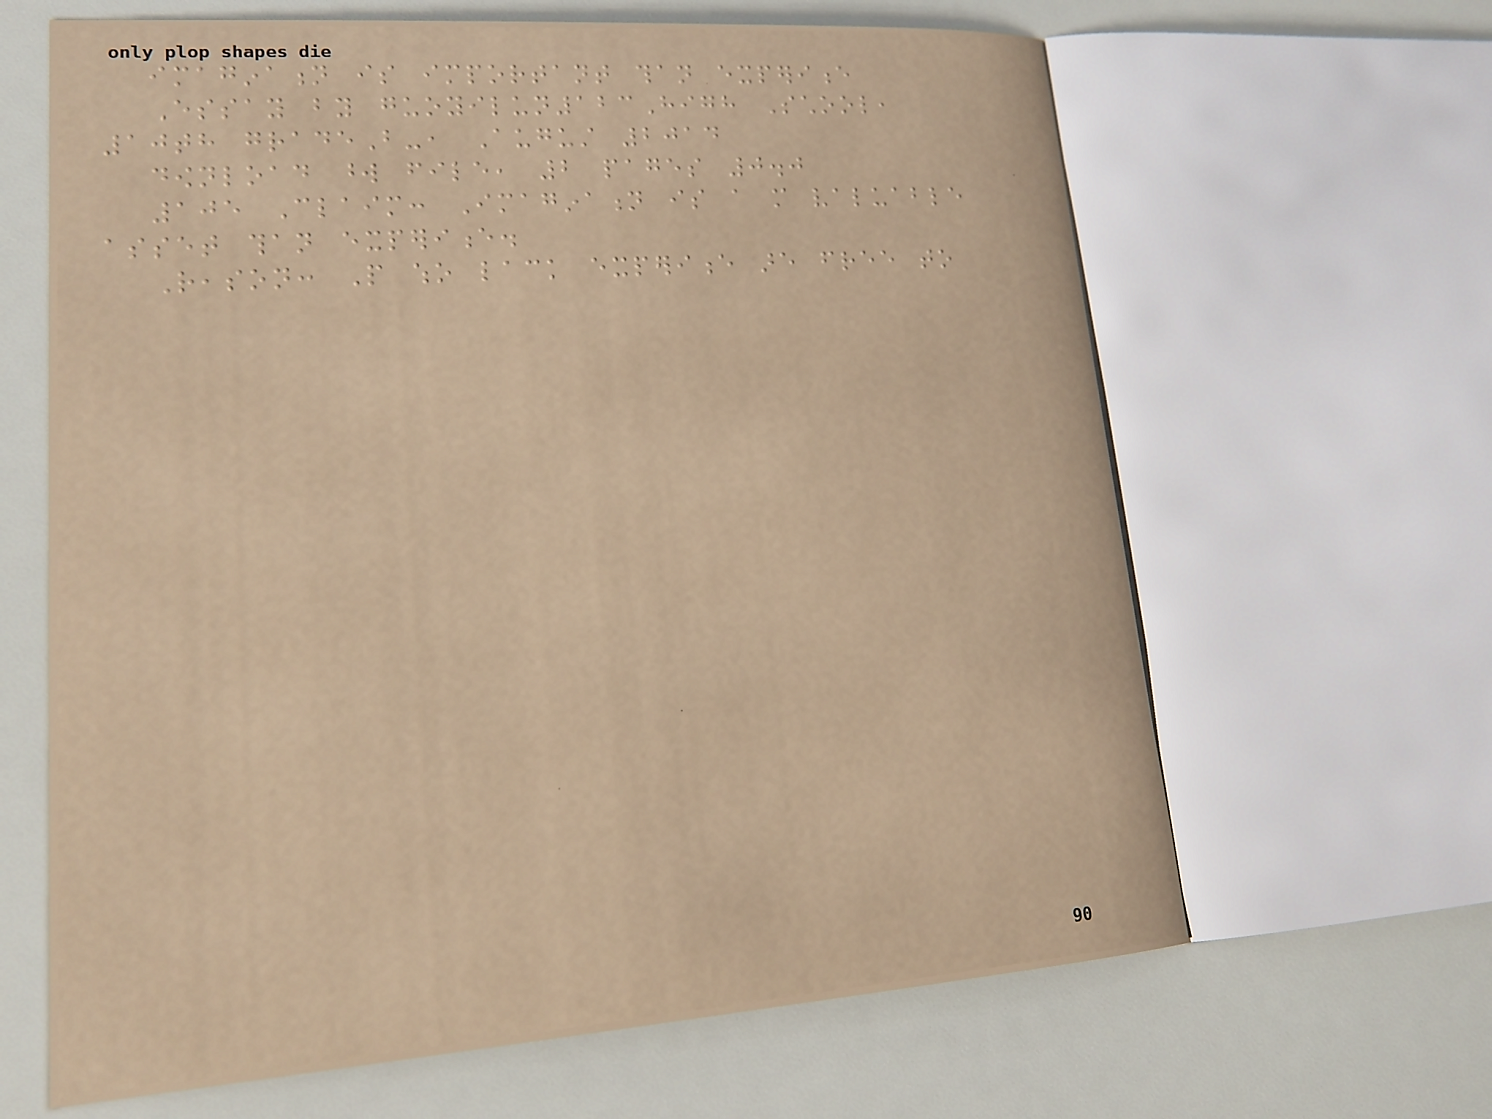imagination is important than experience
Essay by guoyilun123High School,
10th gradeB-, August 2014
download word file, 2 pages 0.0
105 Claim: Imagination is a more valuable
asset than experience.
Reason: People who lack experience are free to
